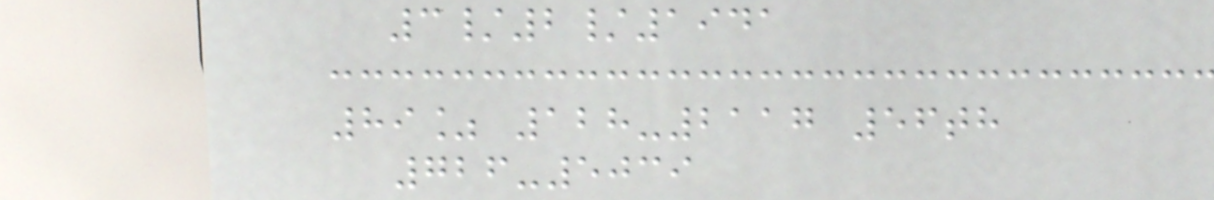3/2/1941
89% 128-2117 56th
726-5039
